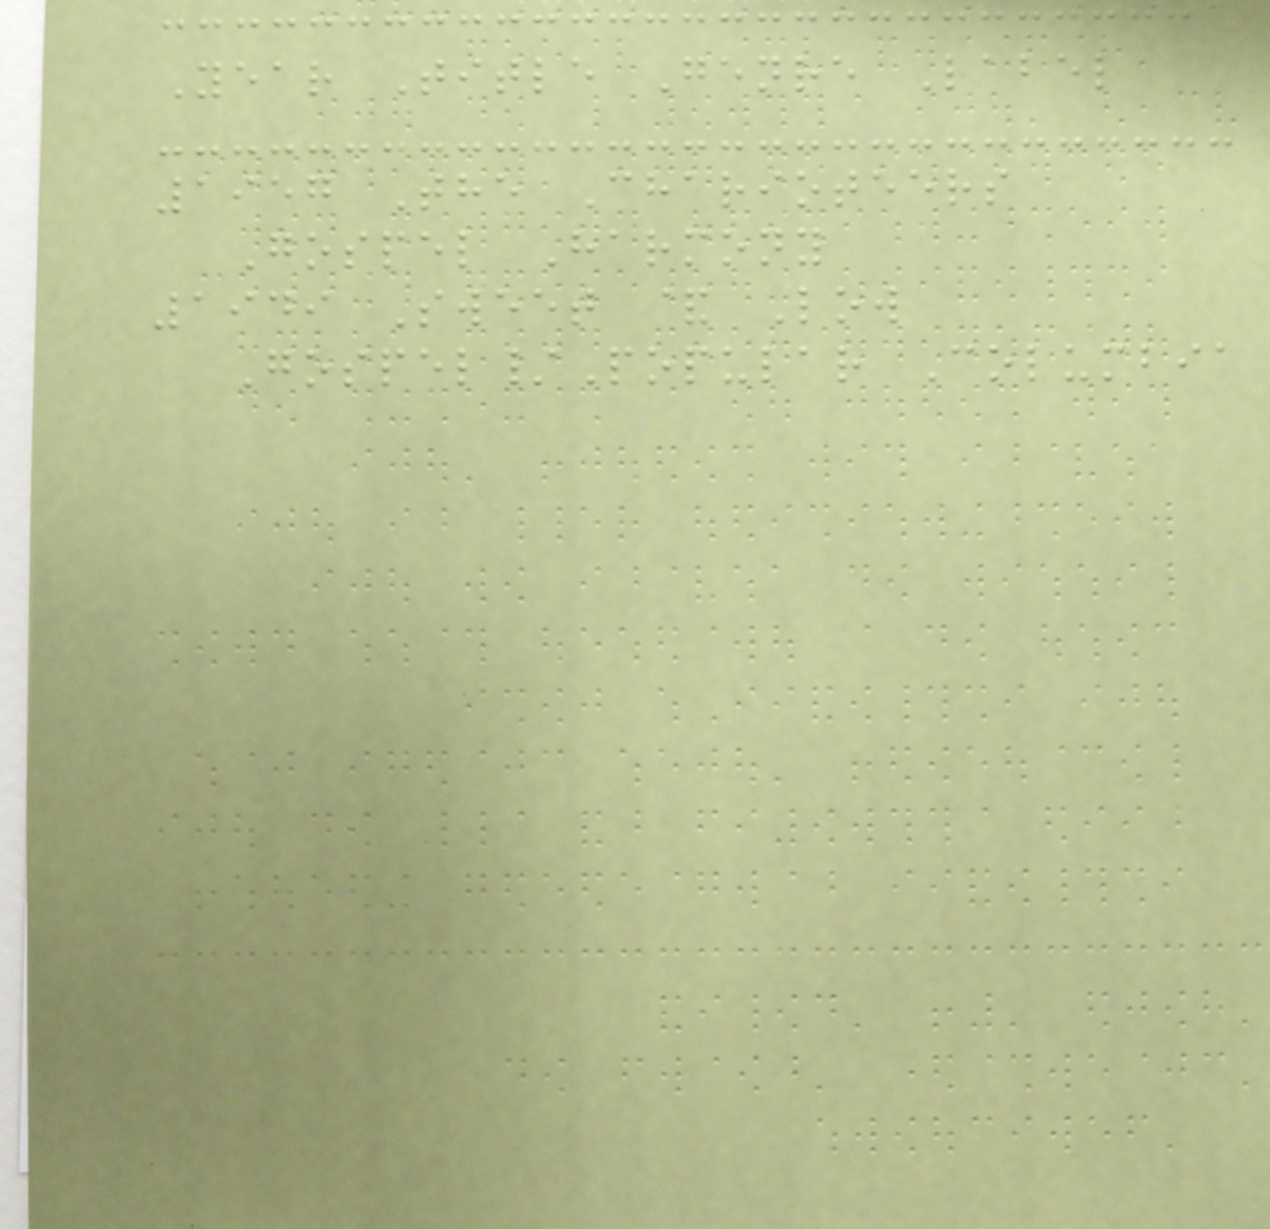Year Title Genre Label
1957 The Charioteers
Gospel Harmony
1949 Sweet & Low
Gospel/Popular Columbia
